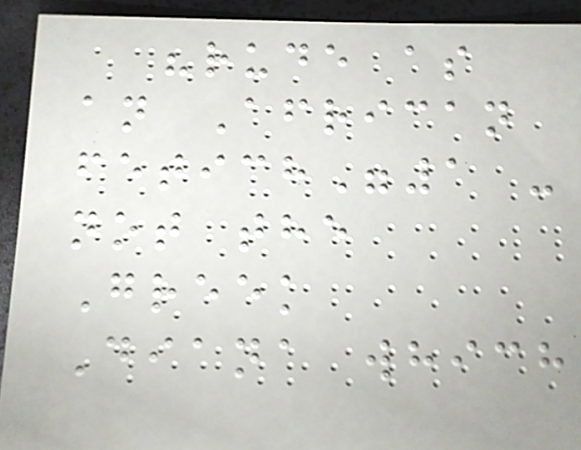"rude as
an African
fetich"1 -
not the
Greek
Diana which
